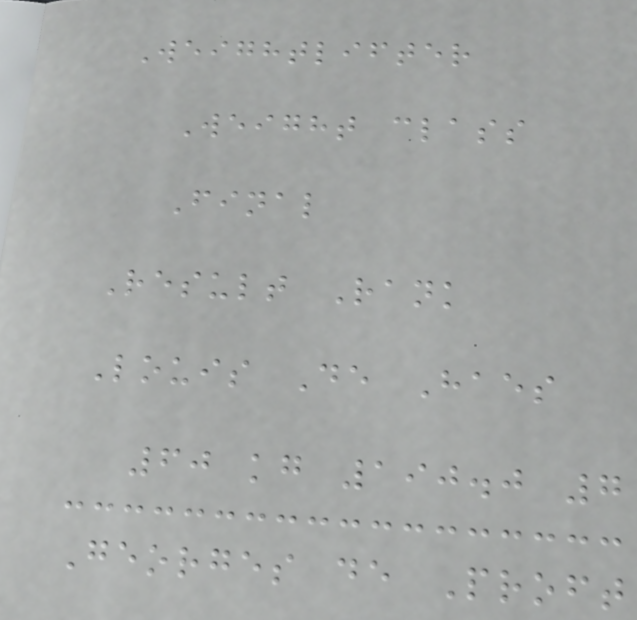Weightlifter
Weight class
Final
Result Rank
Louis De Haes
60 kg 190.0 7
Georges de Proft
